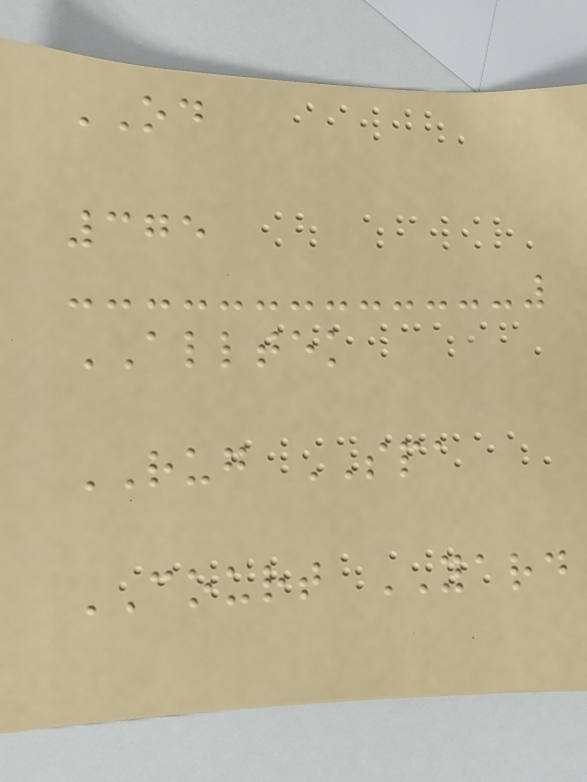OD
375
ALLTEK
RUG SPA
COURT YARD
